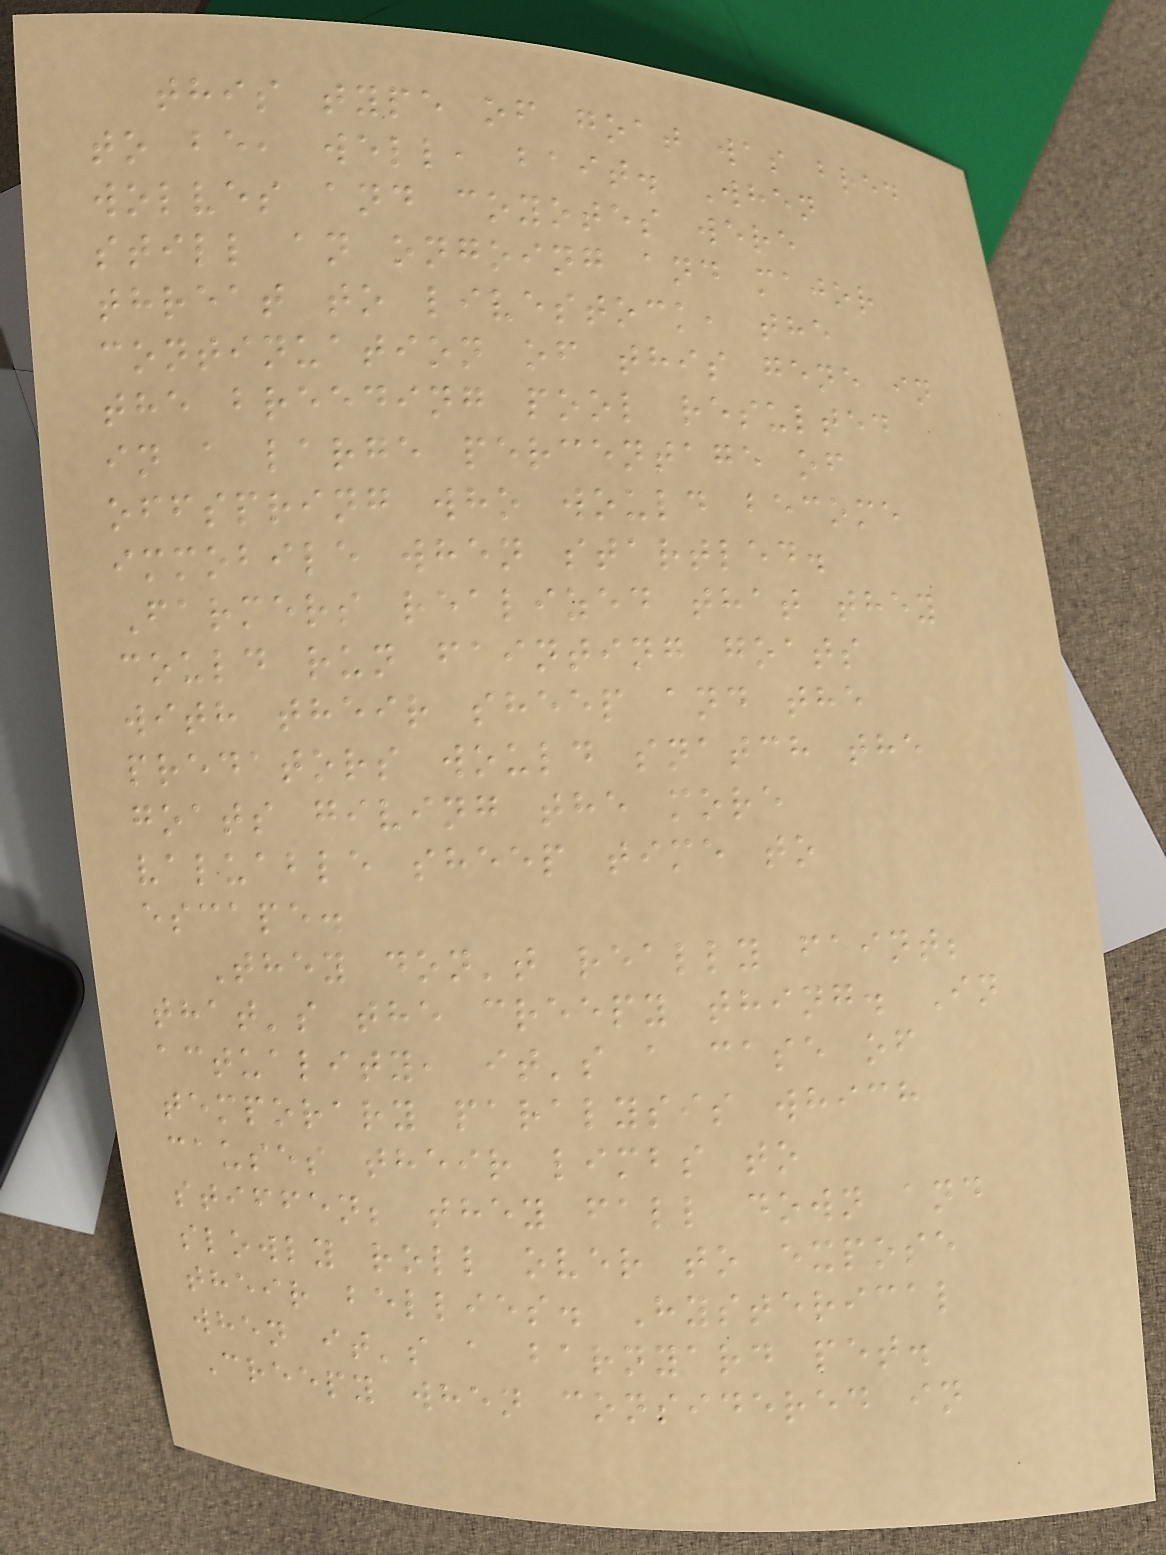this type of goat was bred
to be, well, bait. When
wolves and coyotes were
still an ongoing and major
threat to livestock, the
continuation of this gene in
the breeding pool resulted
in a large percentage of
offspring who would become
immobile when startled.
Farmers realized that they
could run fainting goats
with their sheep and the
predators would snatch the
goats giving the more
valuable sheep time to
escape.
They don't really faint;
that's the creepy thing. In
actuality, it's a case of
temporary paralysis which
causes their limbs to
stiffen; they fall down and
slowly roll over to expose
their bellies. Hysterical
when it's a barnyard pet.
Creepy when considered in
